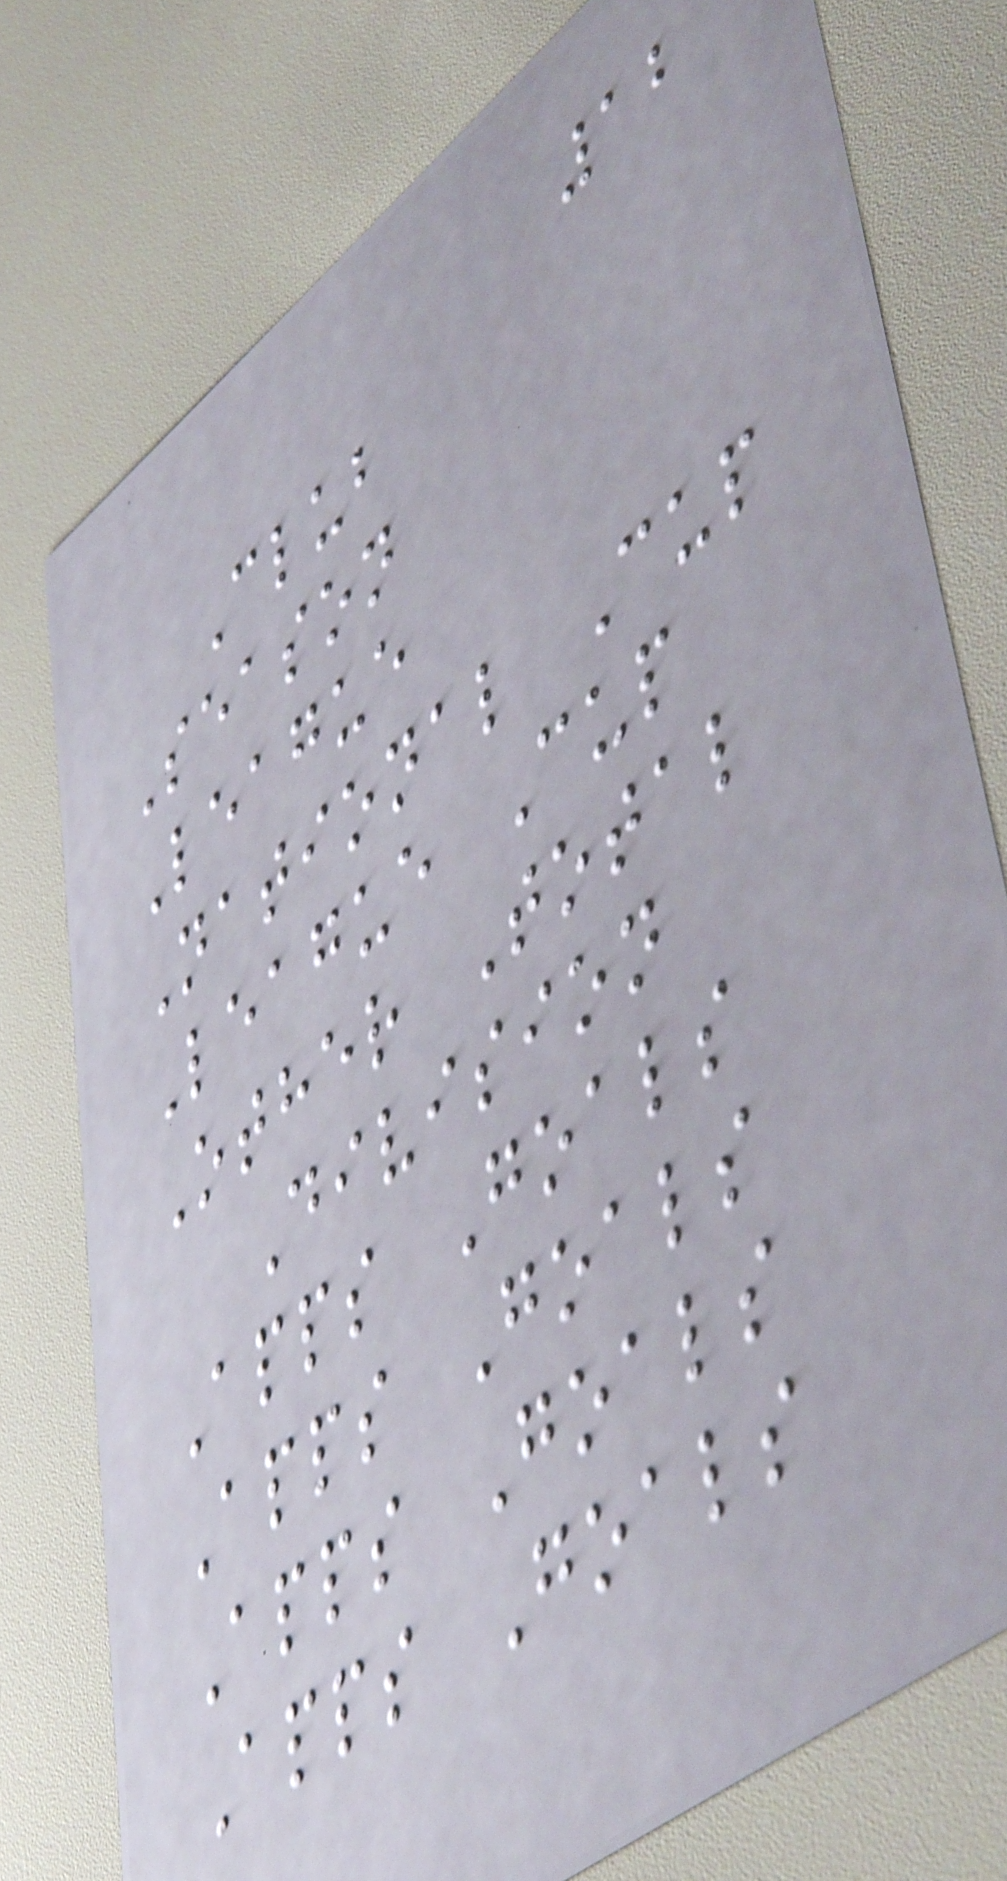12
Club
Season
League
National Cup
League Cup
Other Total
Division
Apps Goals
Apps Goals
Apps Goals
Apps Goals
